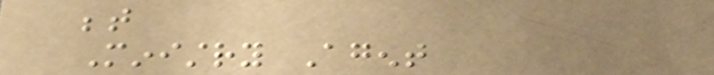between
Ministry Agent
